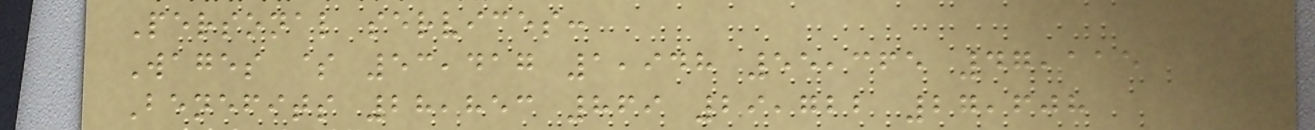Personal services:
Wages $ 53,417 1,948 55,365 47,115
Benefits 28,853 869 29,722 27,608
